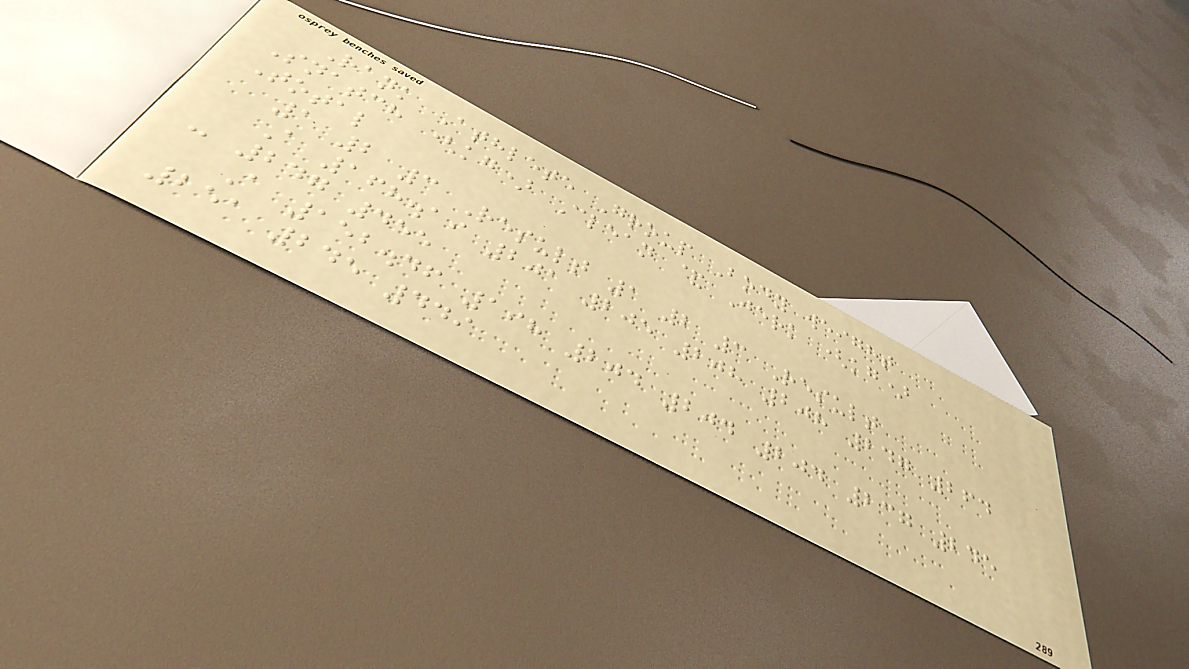Rank Athlete Group Body weight
Snatch (kg) Clean & Jerk (kg)
Total
1 2 3 Result 1 2 3 Result
A 168.19 201 205 208 208 247 264
- 247 455
A 152.46 198 204 204 204 237 245
251 245 449
